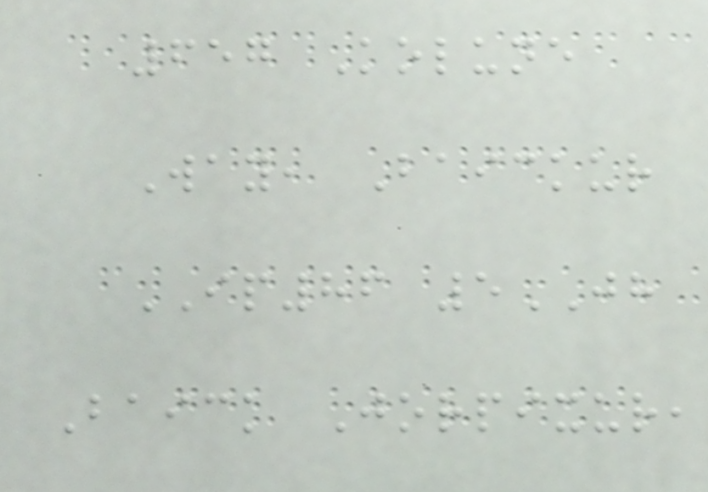657 Kolune
Way, Baickur
IP86 5JH
Baick Jorpixur,
